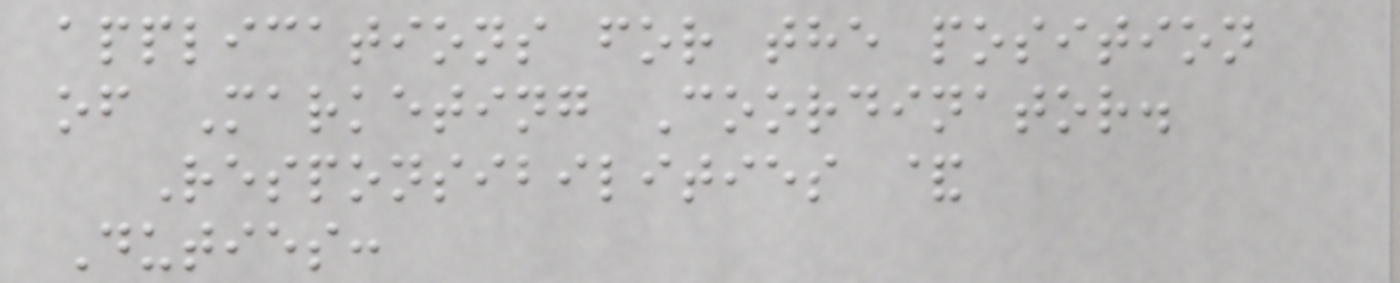applications for the position
of Marketing Coordinator.
Responsibilities &
Duties:
